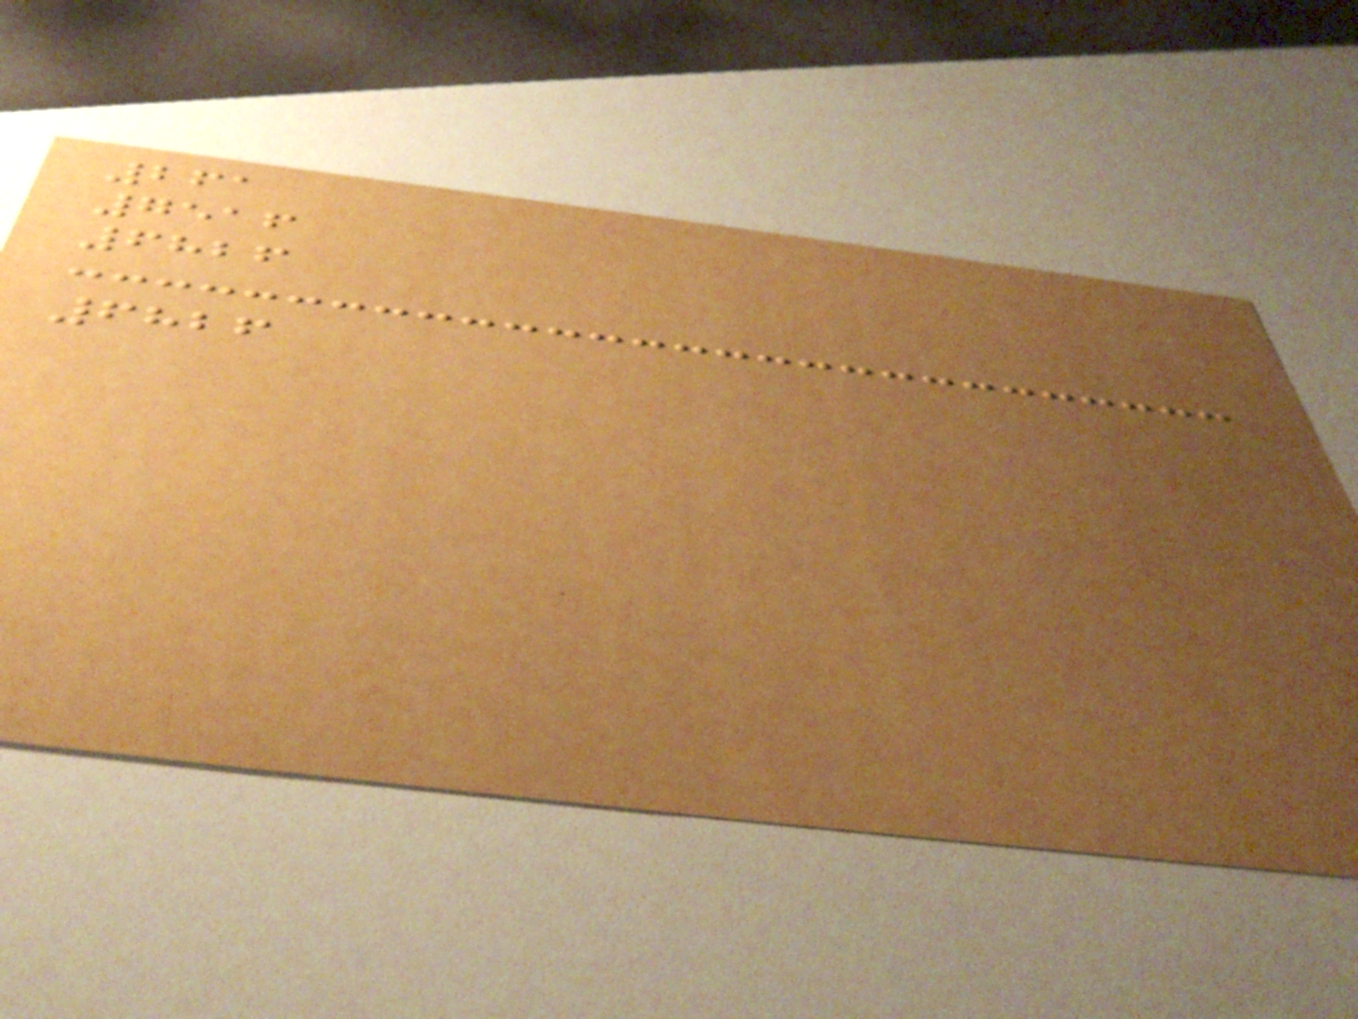261
7516
6826
6826
